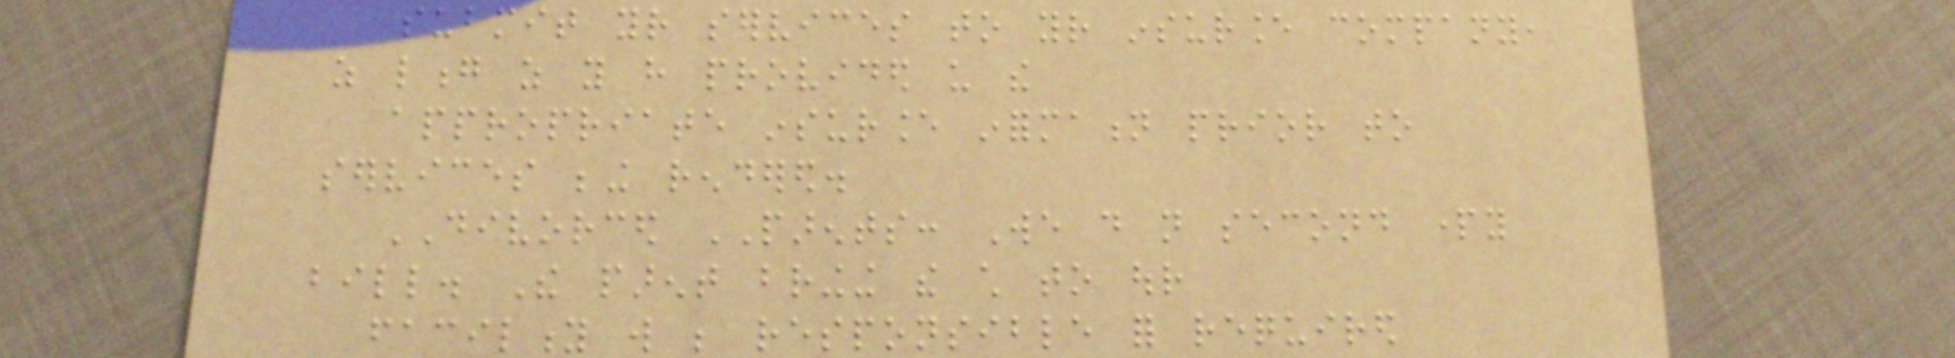submit your services to your insurance company,
as long as you have provided us the
appropriate insurance information prior to
services being rendered.
DIVORCED PARENTS: We do not second party
bill. The parent bringing the child to our
facility will be responsible for required
